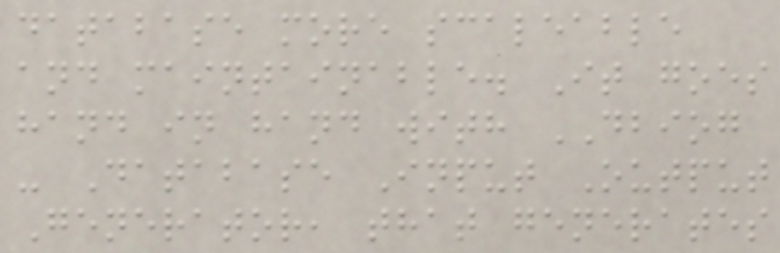database more scaleable
and maintainable. It goes
hand in hand with DBIOG
- Database Input Output
Generator, that generates
